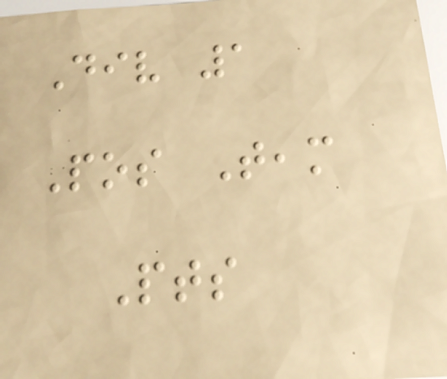Div 1
Pos Team
Pts
